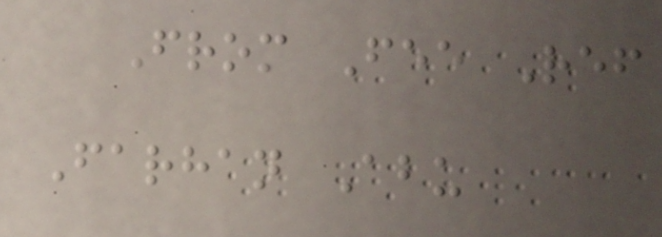From Fee Ref
Farhan Abu
